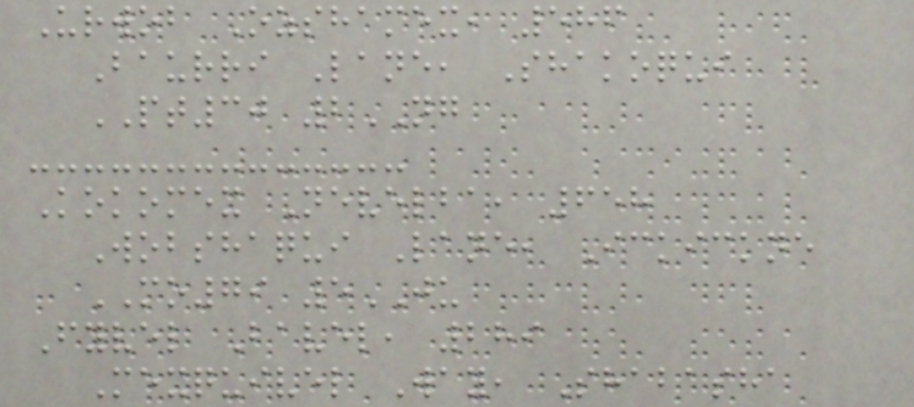Urwob Ozshamex, 586
Baurri Lane, Shakoqui
PT30 2NG
Kokomex Nevelba, 658
Wobshaqui Lane, Ickickne
MO79 5JU
Fyvel Bavel, 289
Mexquivel Way, Shabasha
